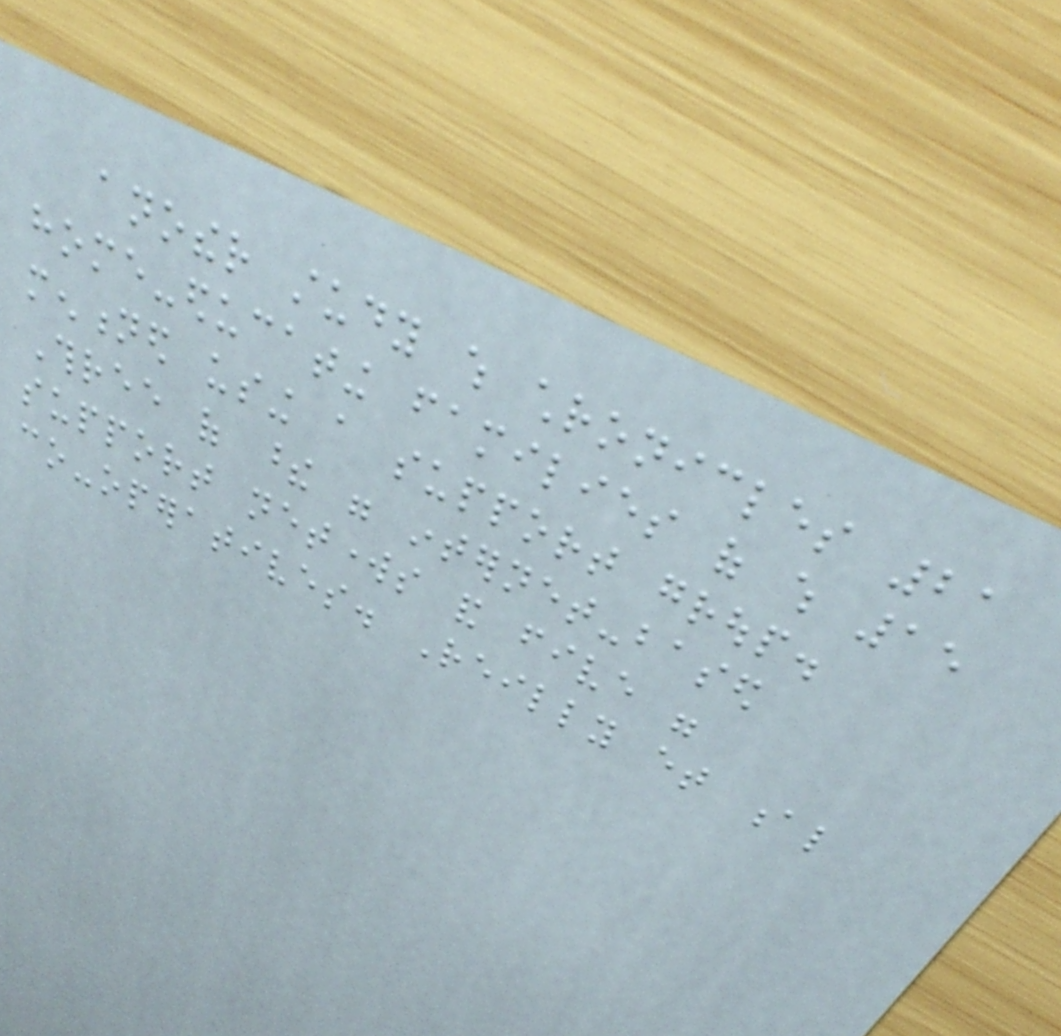another study which chronicles 21
home-educating families of which 15
mentioned using a support group.
Three of these were internet-based
support networks and five were
co-operatives. Reilly et al
